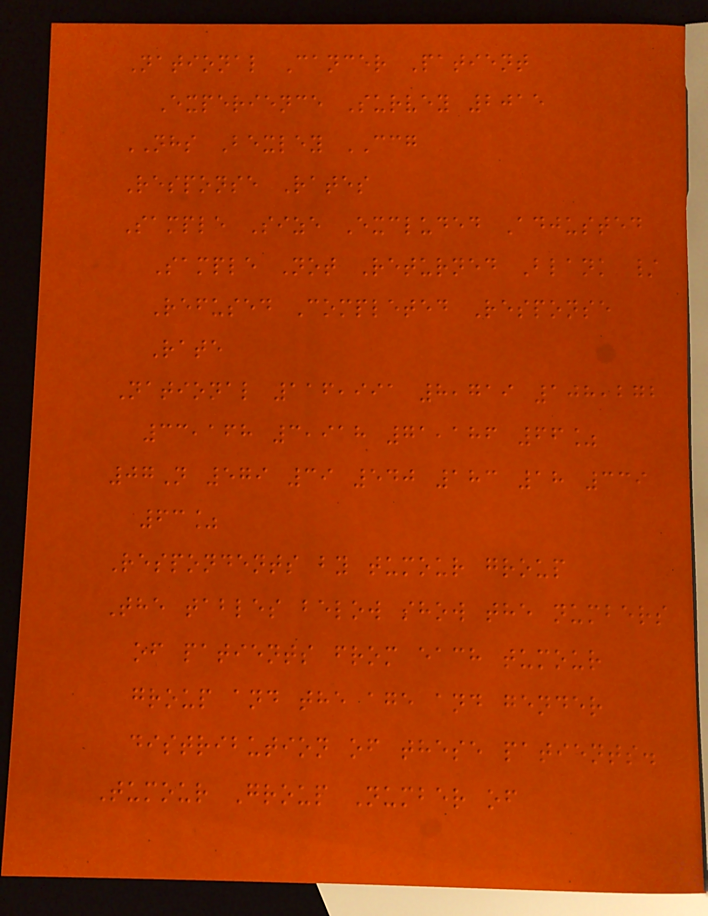National Cancer Patient
Experience Survey 2015
NHS Bexley CCG
Response Rates
Sample Size Excluded Adjusted
Sample Not Returned Blank /
Refused Completed Response
Rate
National 116,991 8,719 108,272
33,168 3,918 71,186 66%
07N 579 39 540 183 18 339
63%
Respondents by tumour group
The tables below show the numbers
of patients from each tumour
group and the age and gender
distribution of these patients.
Tumour Group Number of
